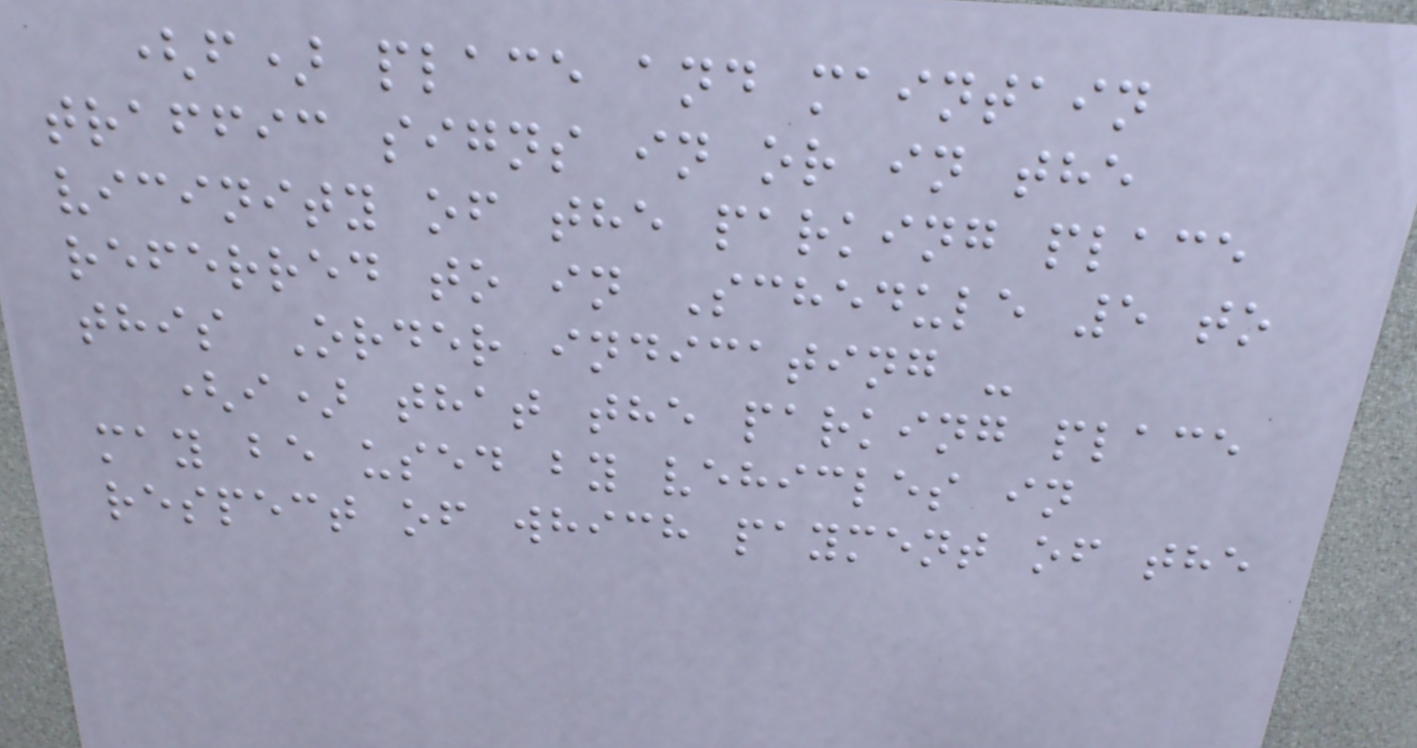(f) place and maintain
traffic signs in or in the
vicinity of the parking place
referred to in Schedule 5 to
this Order indicating -
(i) that the parking place
may be used by vehicles in
respect of which payment of the
